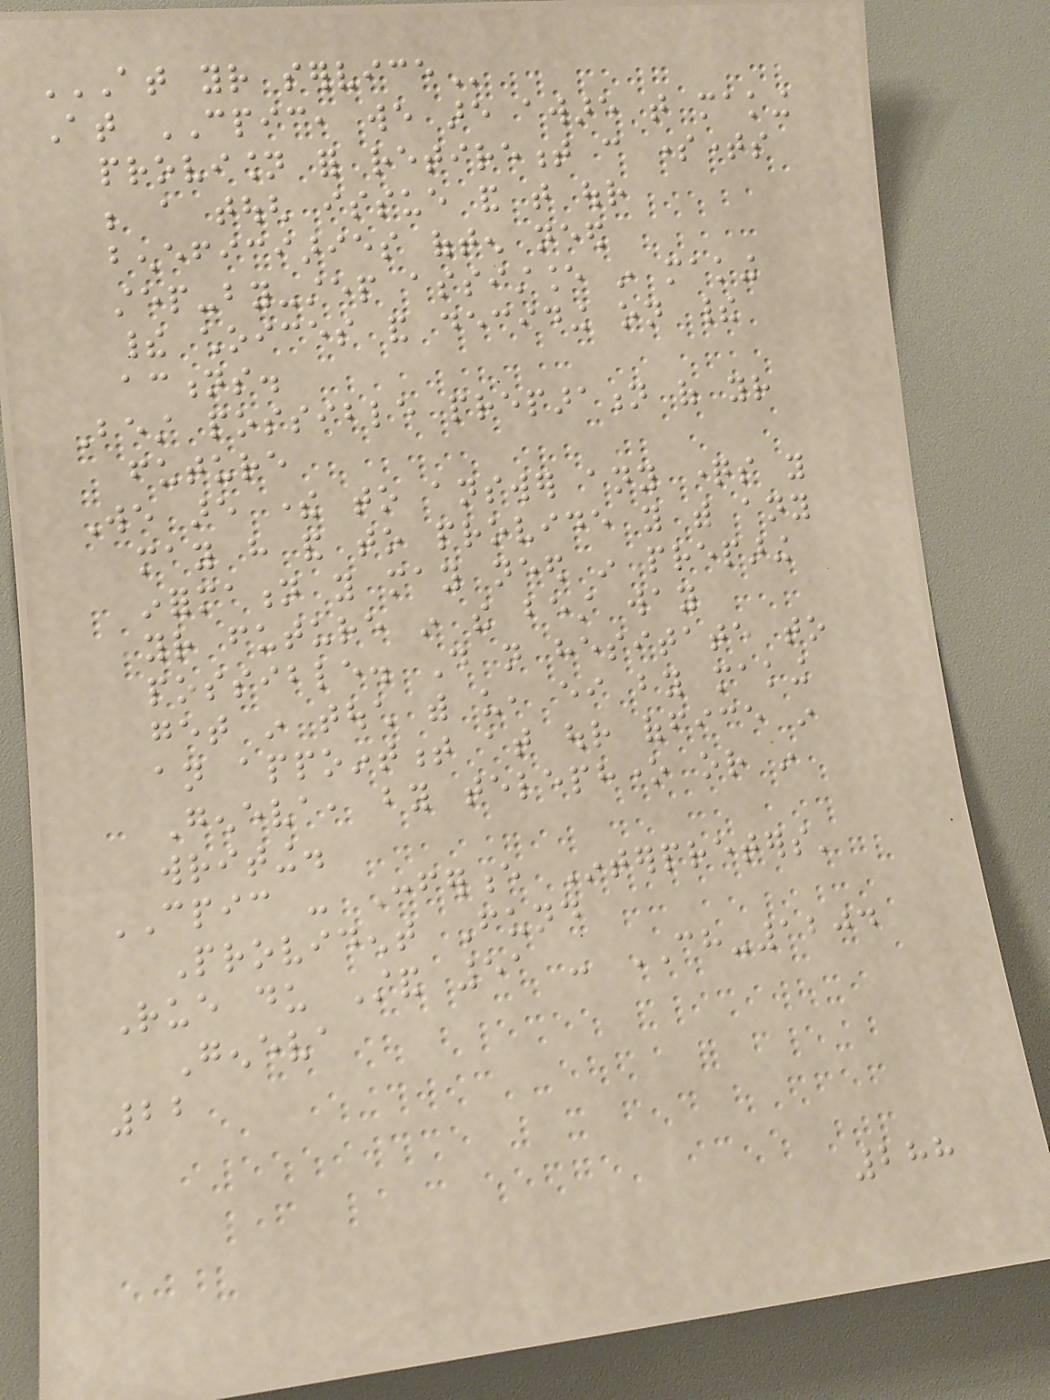AT YOUR SERVICE
At CPIC, we are aware that making
provision for retirement can sometimes
be a tough issue and that our
beneficiaries often need
step-by-step assistance in making
their choices and deciding on their
actions.
Best possible preparation of your
future
We are there to answer any questions you
may have and to provide you with any
information you may need in preparing
your future in the best way
possible. Do not hesitate to
get in touch with us, either by making
an appointment at our office in
Geneva, by telephone or in
writing.
CPIC - Conference Interpreters'
Provident Fund
Rue du Stand 51 - CH-1204
Geneva
22
288
